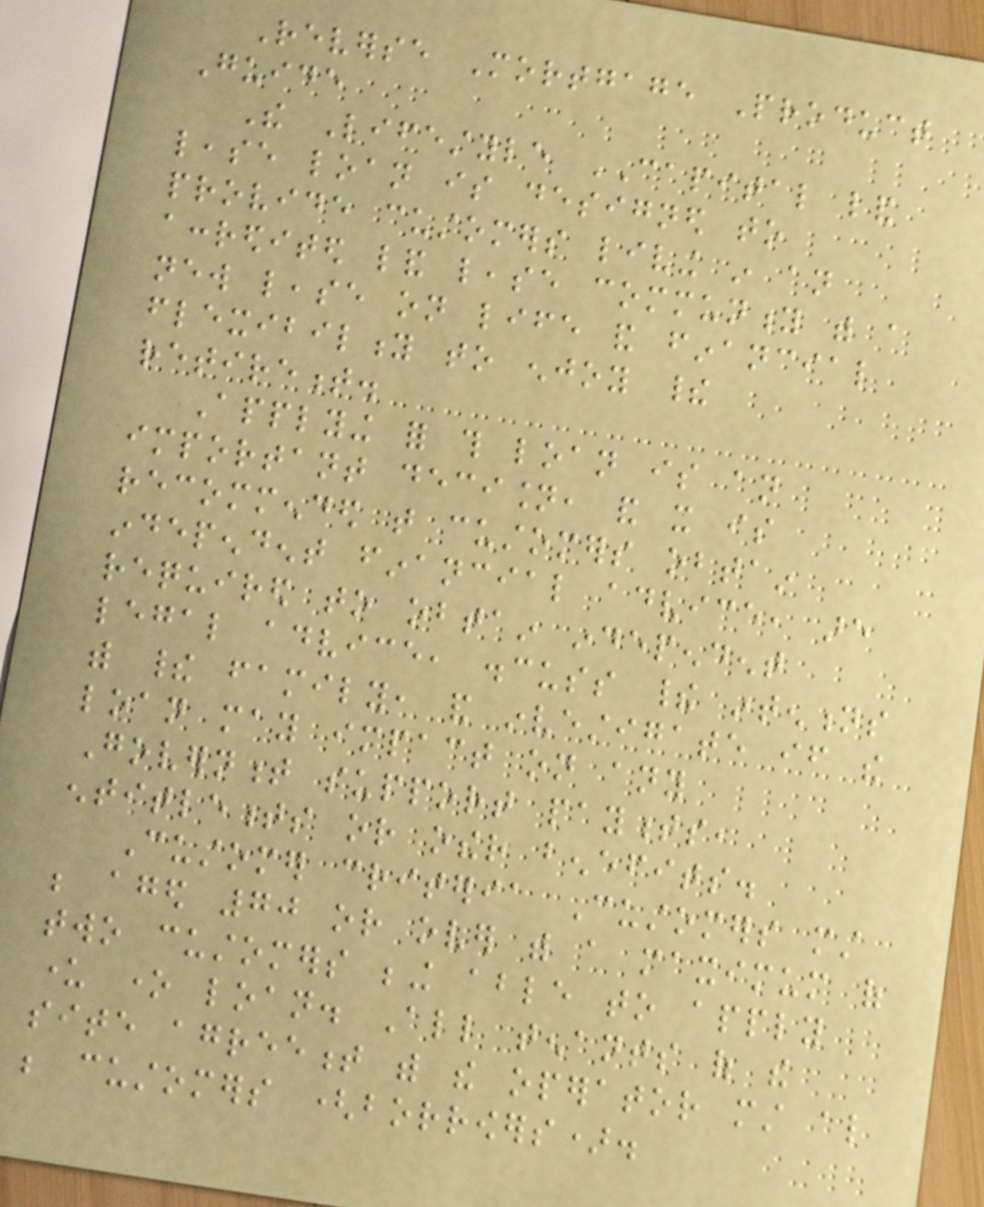Reverse Mortgage Product
Guide
The Lifestyle CAPITAL land
lease loan is designed to
provide customers living in an
accredited land lease community with a
new lease on life and financial
flexibility to enjoy their
retirement.
Applying for this loan is an
important decision, and it is
recommended that customers obtain
independent financial advice, are
required to obtain independent
legal advice, discuss their intentions
with their family, and investigate if the
loan may impact on any
Government support payments,
entitlements or other benefits.
Customer criteria Customers must
be aged 70 or over with a maximum of
two customers being able to apply
under one loan. All tenants of the
site agreement with the operator must also
be customers (borrowers).
